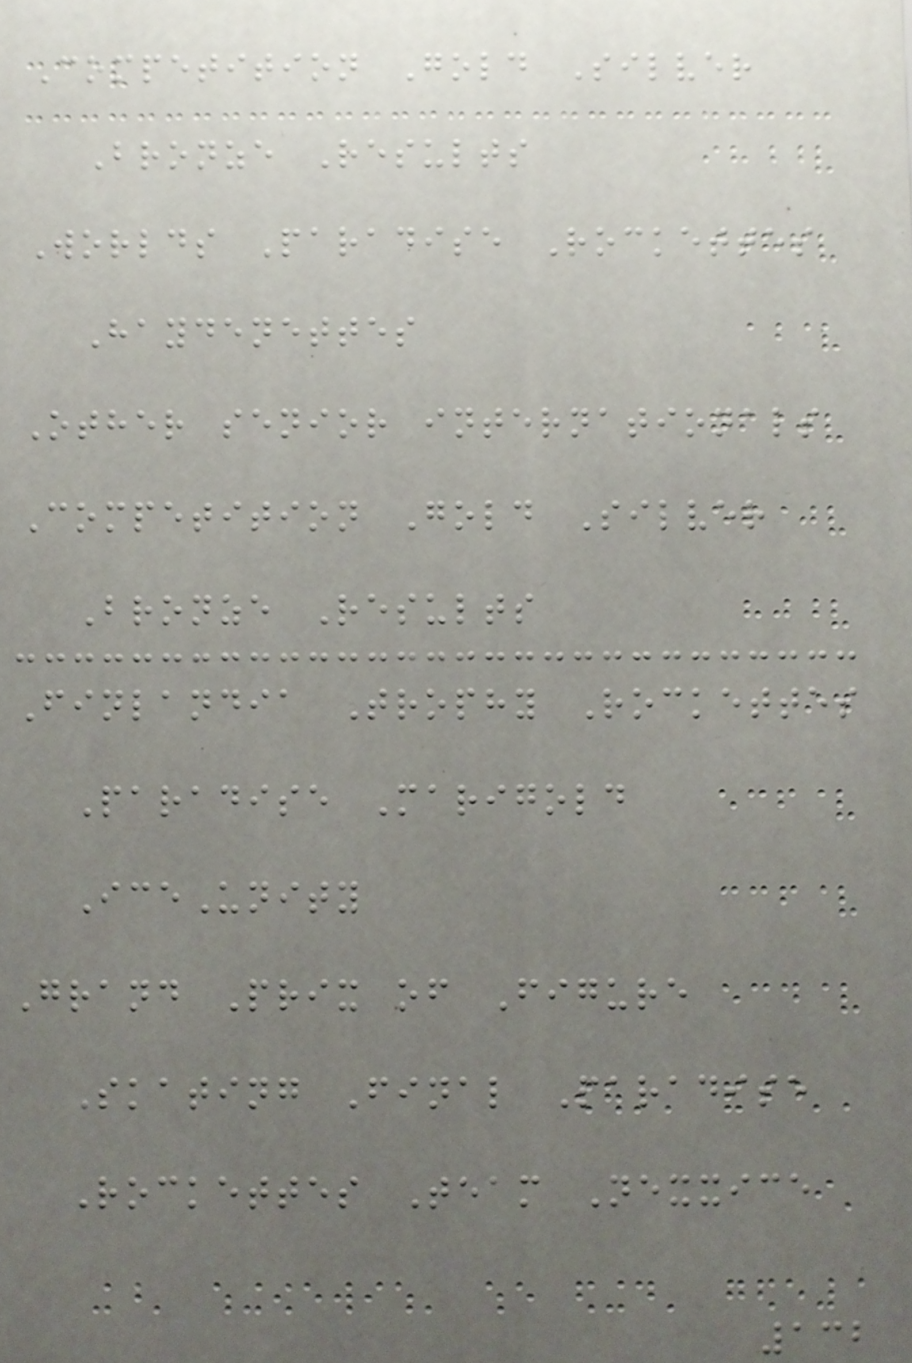Competition Gold Silver
Bronze Results
Worlds Paradise Rockettes
Haydenettes
Other senior internationals
Competition Gold Silver
Bronze Results
Finlandia Trophy Rockettes
Paradise Marigold
IceUnity
Grand Prix of Figure
Skating Final Paradise
Rockettes Team Nexxice
132
